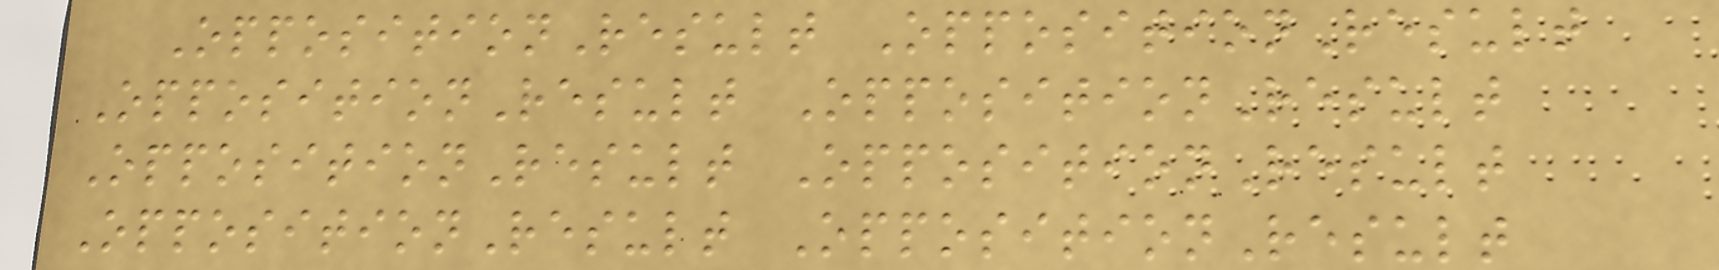OppositionResult OppositionResult
OppositionResult OppositionResult
OppositionResult OppositionResult
OppositionResult OppositionResult
